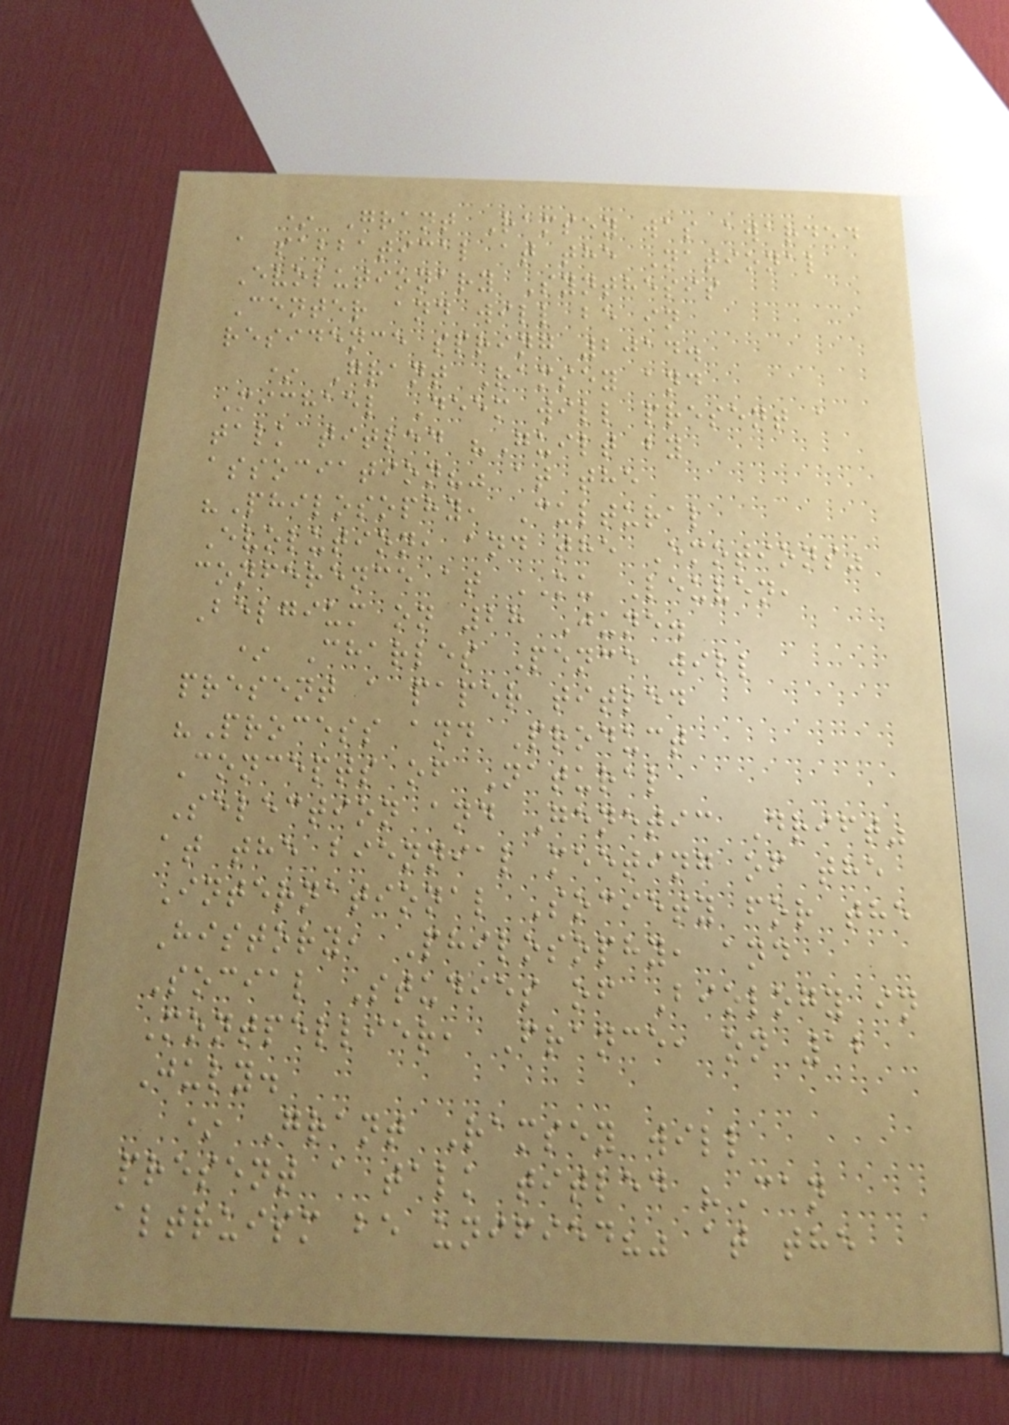* Grant Ramsey was awarded
a sabbatical at the National
Evolutionary Synthesis
Center and will be in
residence spring 2014.
* Grant Ramsey and
Michael Deem will present a
talk titled "Guilt by
association?" at the
"Philosophy, Cultural
Evolution, and the Emotions"
conference at KU Leuven,
Belgium on 28 June.
* Charles Pence will
present a paper titled
"Process and Product
Concepts of Natural
Selection and Genetic Drift"
at the biennial meeting of the
International Society for the
History, Philosophy, and
Social Studies of Biology in
Montpellier, France, on 12
July.
* Grant Ramsey will
present a talk titled "Can
altruism be unified?" at the
